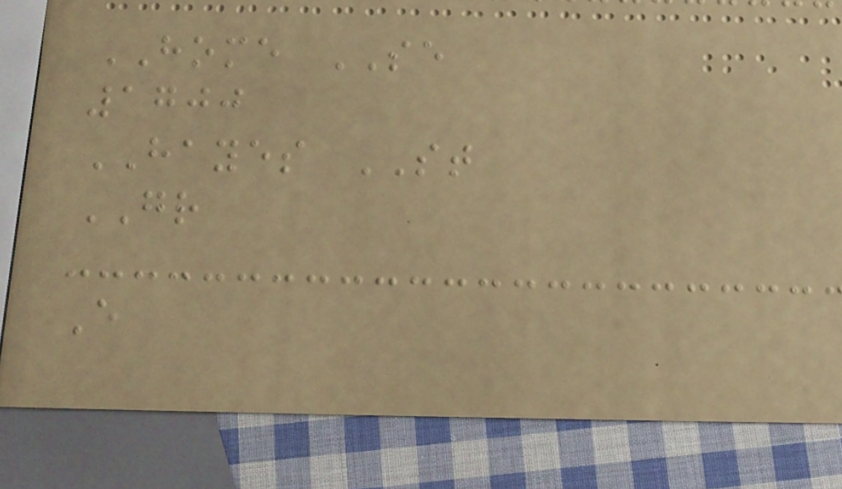HOME SE
1700
HAYES ST
GR
E
